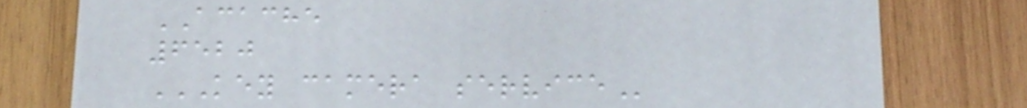ACACHE
6520
KEY CAMERA SERVICE
